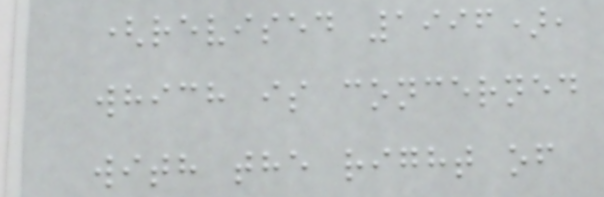(revised 1996),
which is concerned
with the right of
